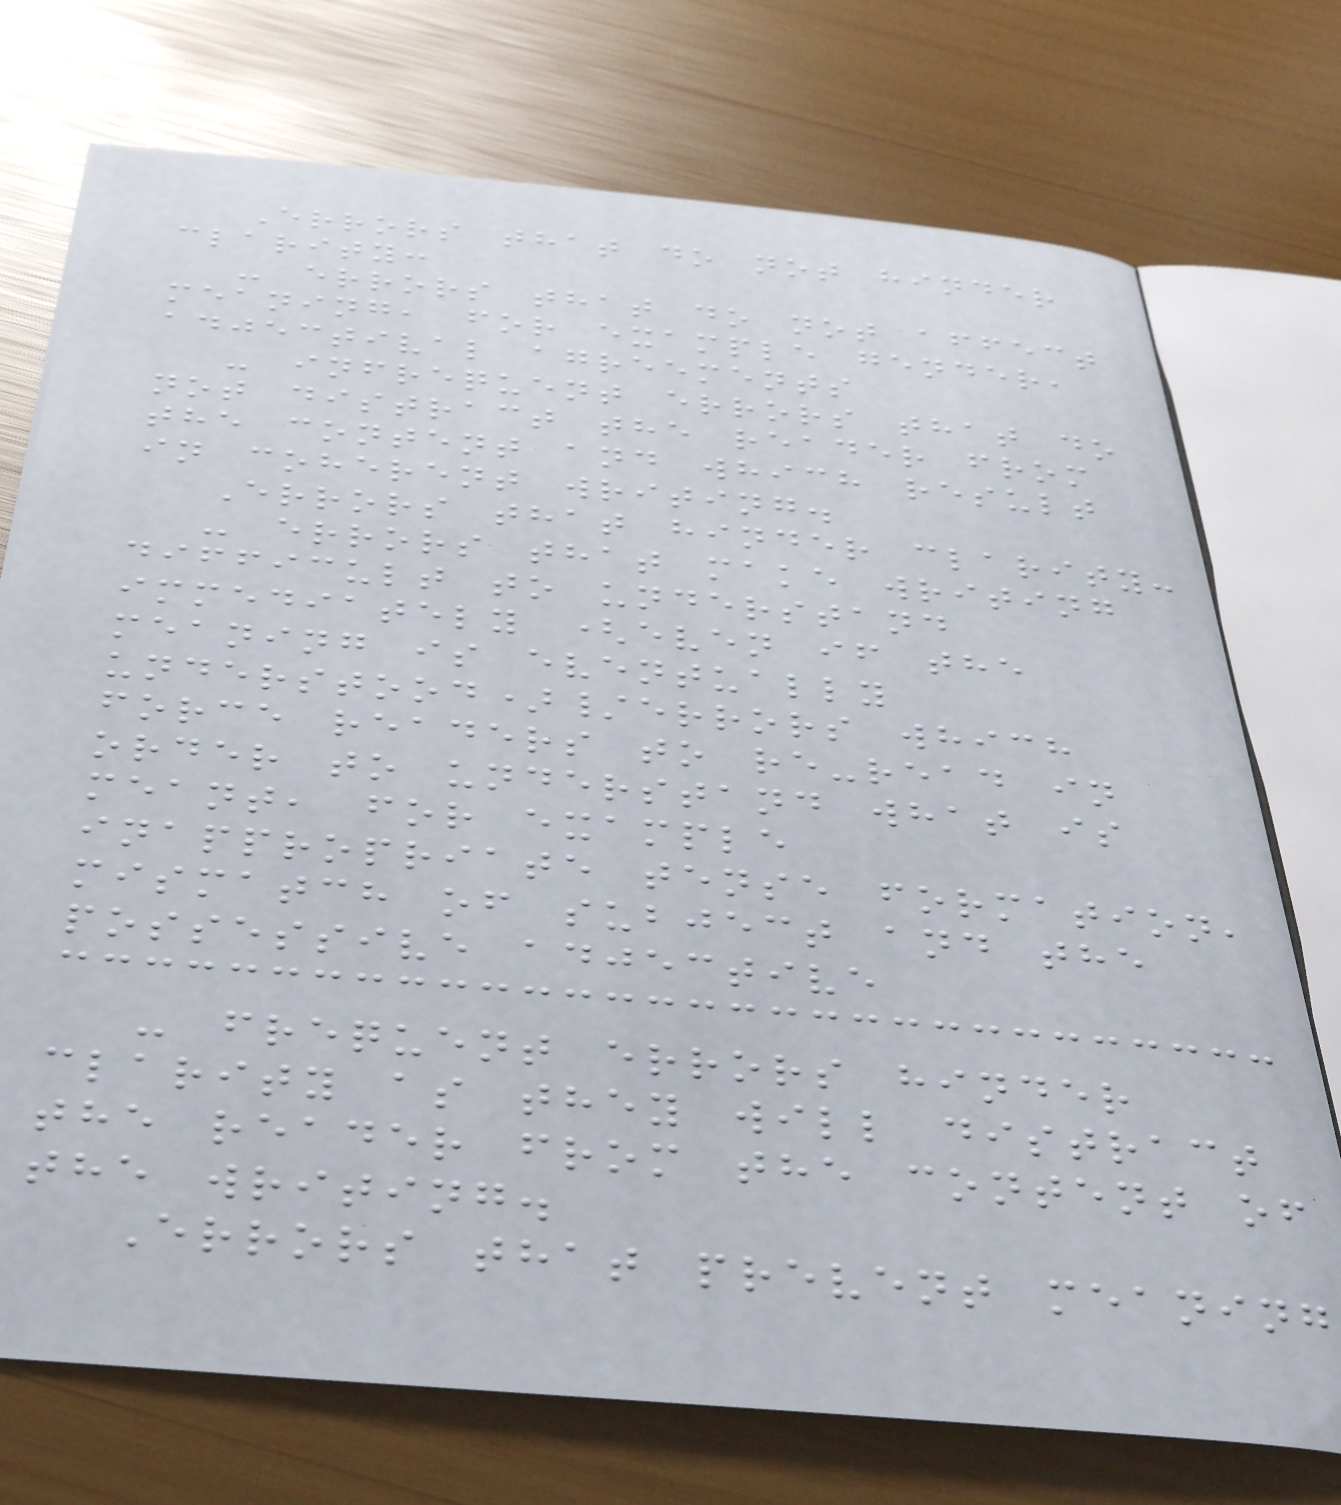Errors that do not hinder
clarity:
- errors that do not affect
meaning, for example gender,
adjectival agreements
- infrequent errors that do
not distract the reader from
the content and which result
in coherent writing.
Errors that hinder clarity:
- errors that make writing
difficult to understand
immediately (even if the
meaning is eventually
understood)/errors which
force readers to re-read in
order to understand what is
meant, for example
inappropriate tense formation,
mismatch of subject and the
possessive adjective
- frequent errors hinder
clarity as they will distract
the reader from the content of
the writing.
Errors that prevent meaning
